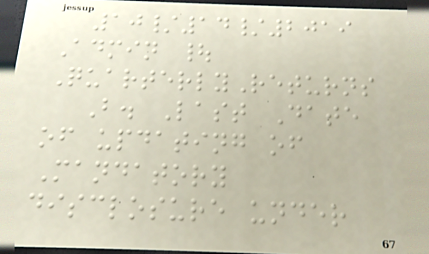10/14/2019
Admin |
QuarterlyReturns
B. Last Date
of updating of
Mandatory
disclosure under
